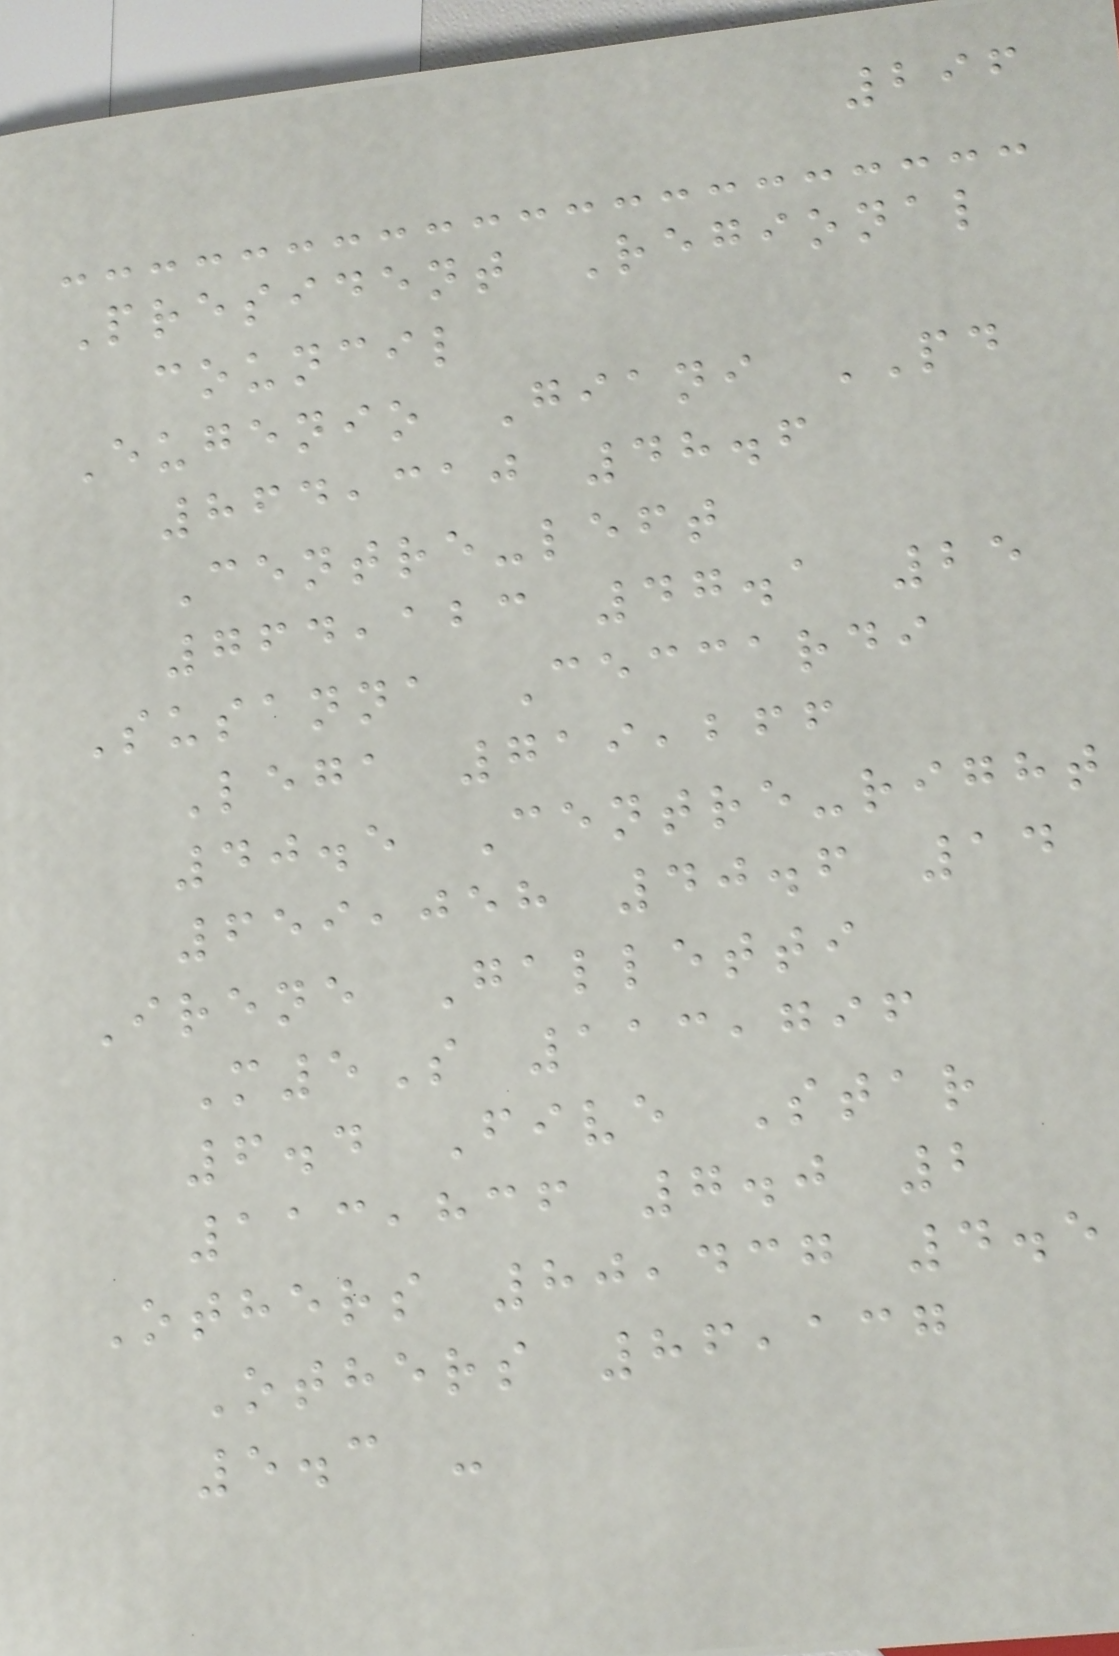296
President Regional
council
Eugenio Giani PD
864,310 48.6
Centre-left
764,123 47.1 25
Susanna Ceccardi
Lega 719,266
40.5 Centre-right
659,058 40.6 14
Irene Galletti
M5S 113,796
6.4 Five Star
113,836 7.0 2
Others 80,437 4.5
Others 86,137
5.3 -
